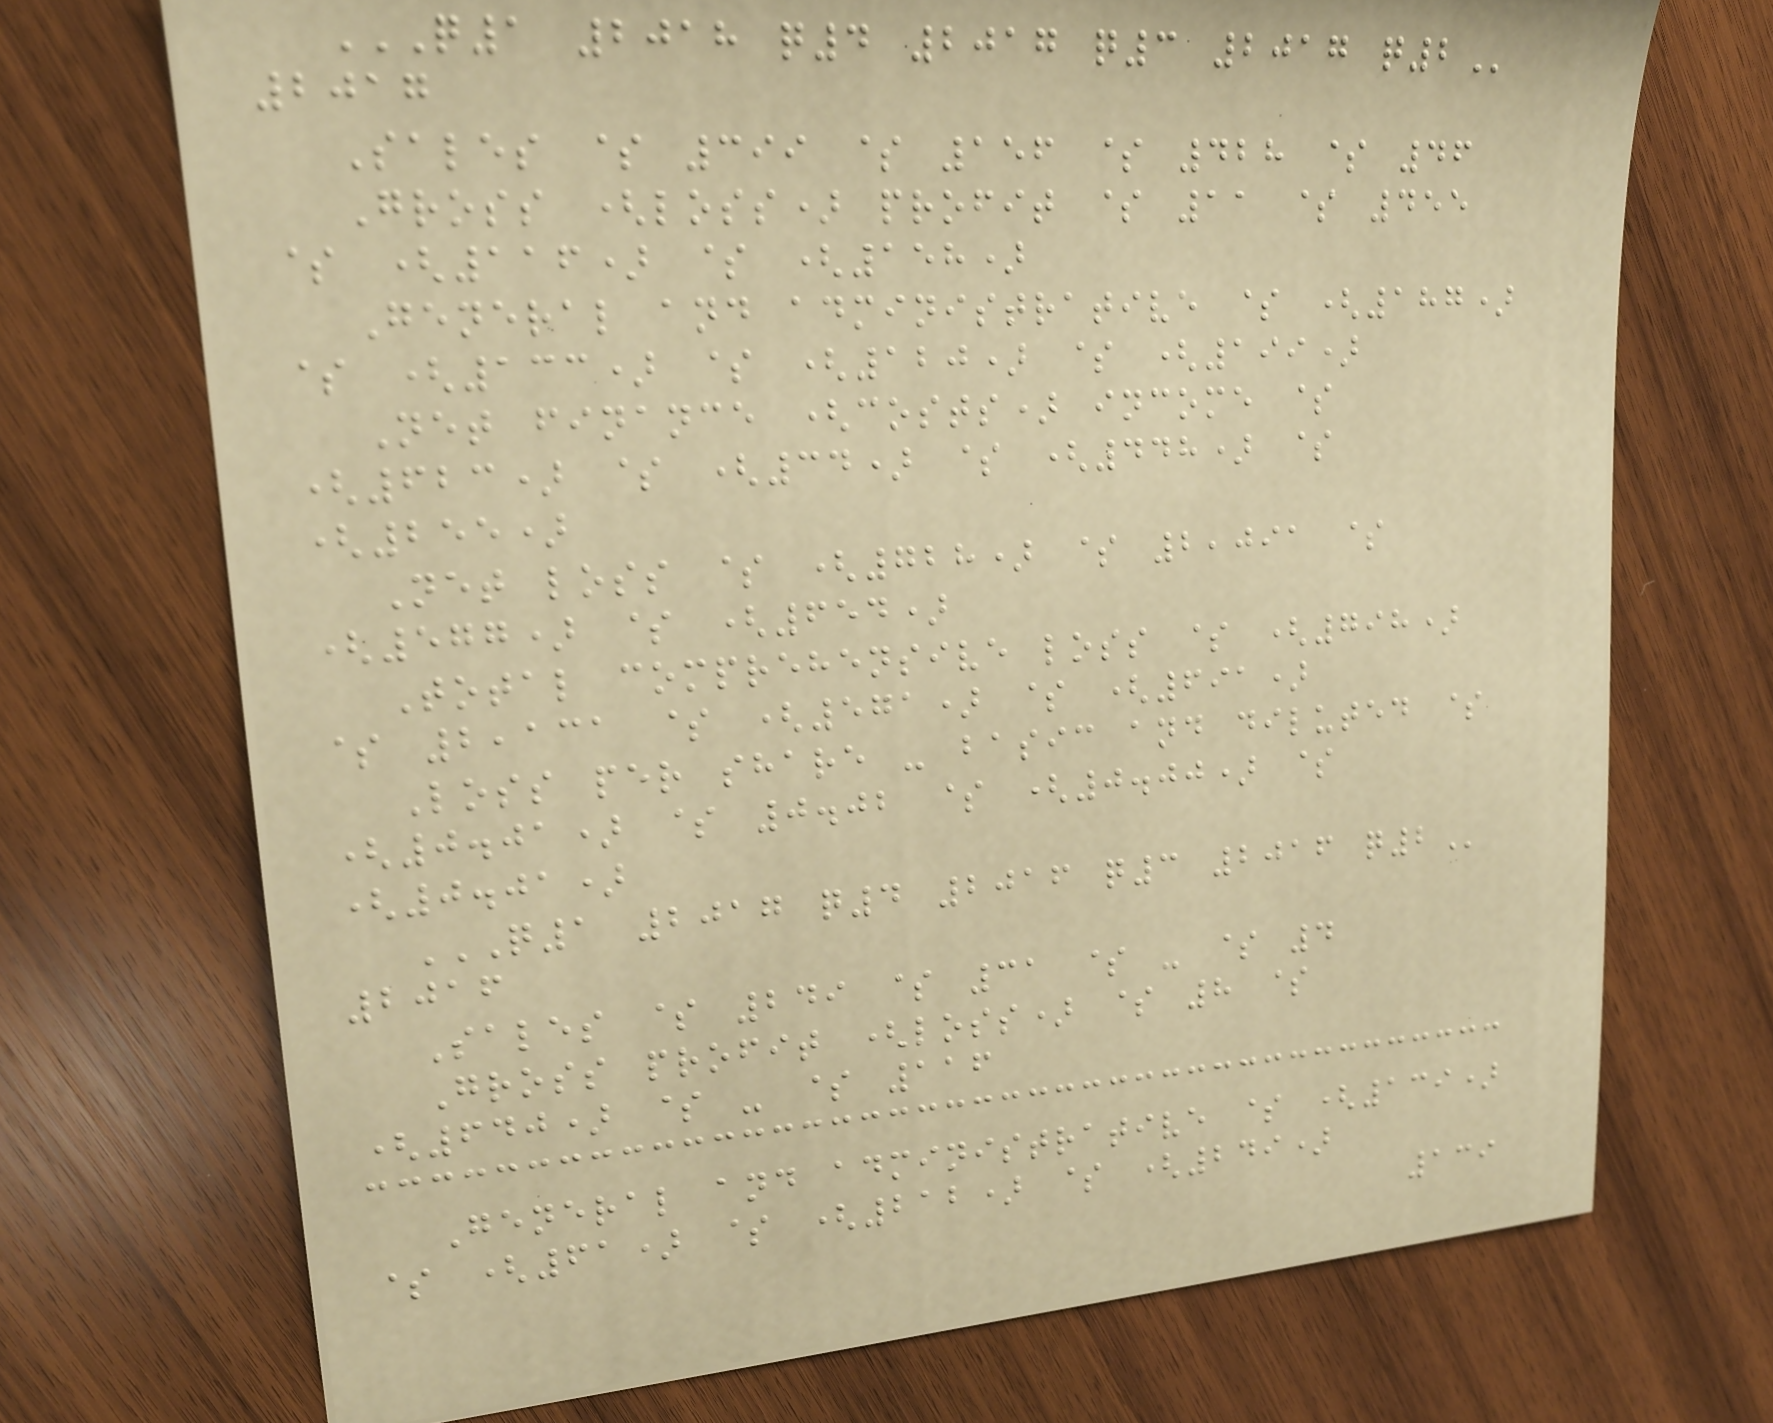Q1 2018 Q4 2017 Q3 2017 Q2
2017
Sales $ 399 $ 156 $ 428 $ 46
Gross (loss) profit $ 11 $ 455
$ (116) $ (158)
General and administrative $ (187)
$ (133) $ (120) $ (199)
Net finance (costs) income $
(623) $ (34) $ (448) $
(255)
Net loss $ (728) $ 2,091 $
(577) $ (654)
Total comprehensive loss $ (798)
$ 2,131 $ (571) $ (691)
Loss per share - basic and diluted $
(0.01) $ 0.02 $ (0.00) $
(0.01)
Q1 2017 Q4 2016 Q3 2016 Q2
2016
Sales $ 249 $ 31 $ - $ 4
Gross profit (loss) $ 8 $
(640) $ - $ 116
General and administrative $ (139)
$ (61) $ (212) $ (249)
139
